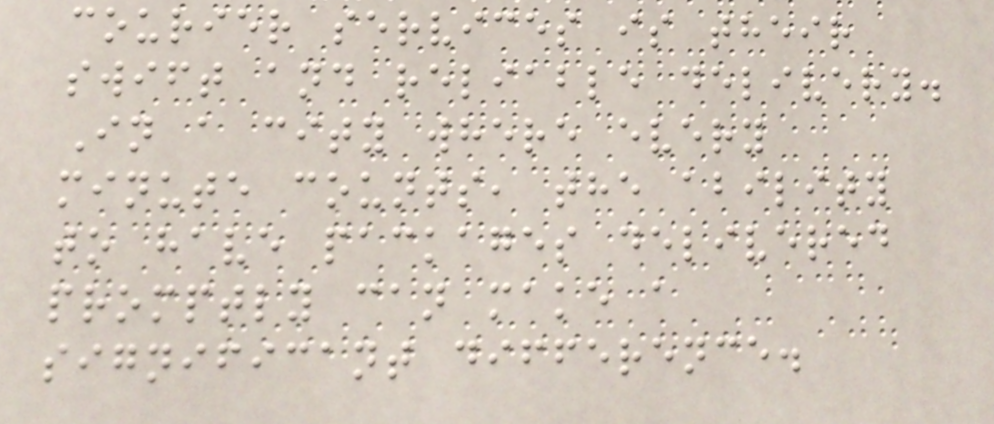courier services is their
swift and reliable delivery.
In a city where every
minute counts, the ability
to have packages delivered
promptly can make a
significant difference.
